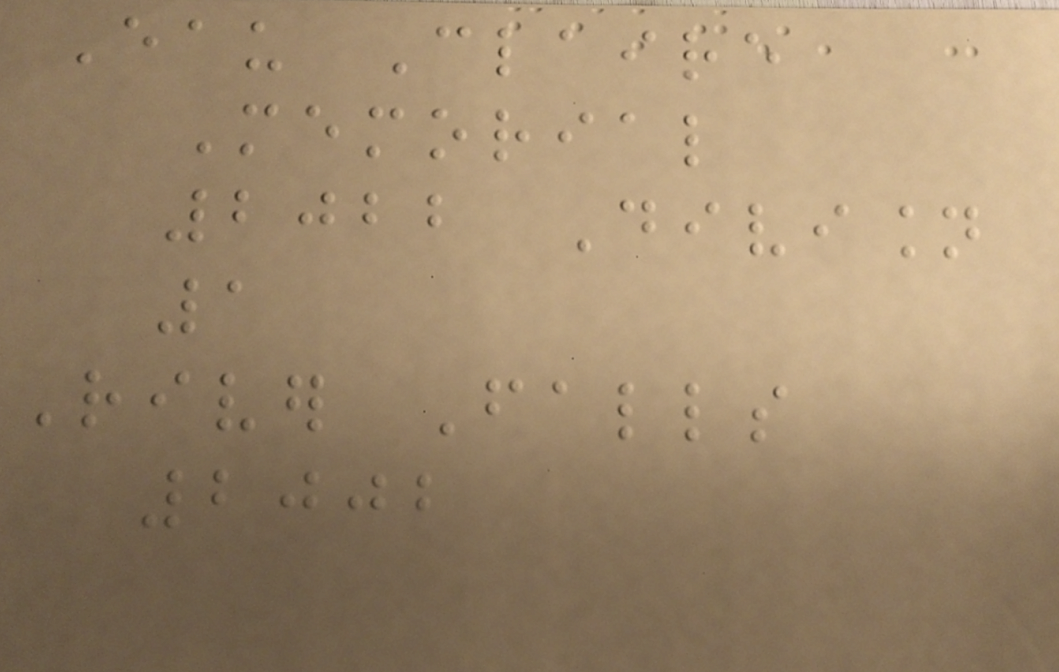Eau Claire
Memorial
2022 Division
1
River Falls
2002
